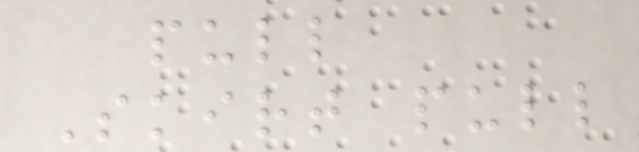pull
Skirt pull
